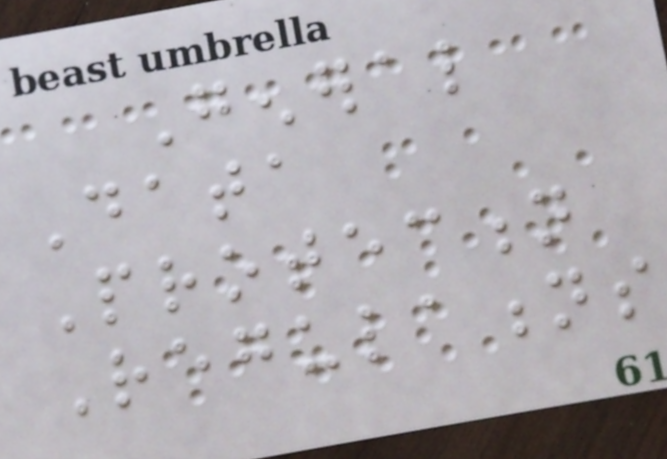General
Data
Protection
Regulations
